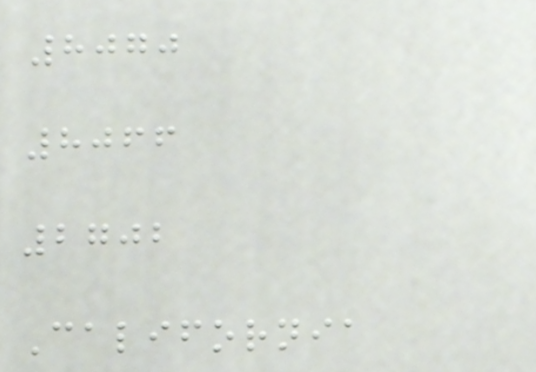8070
8066
2702
California
